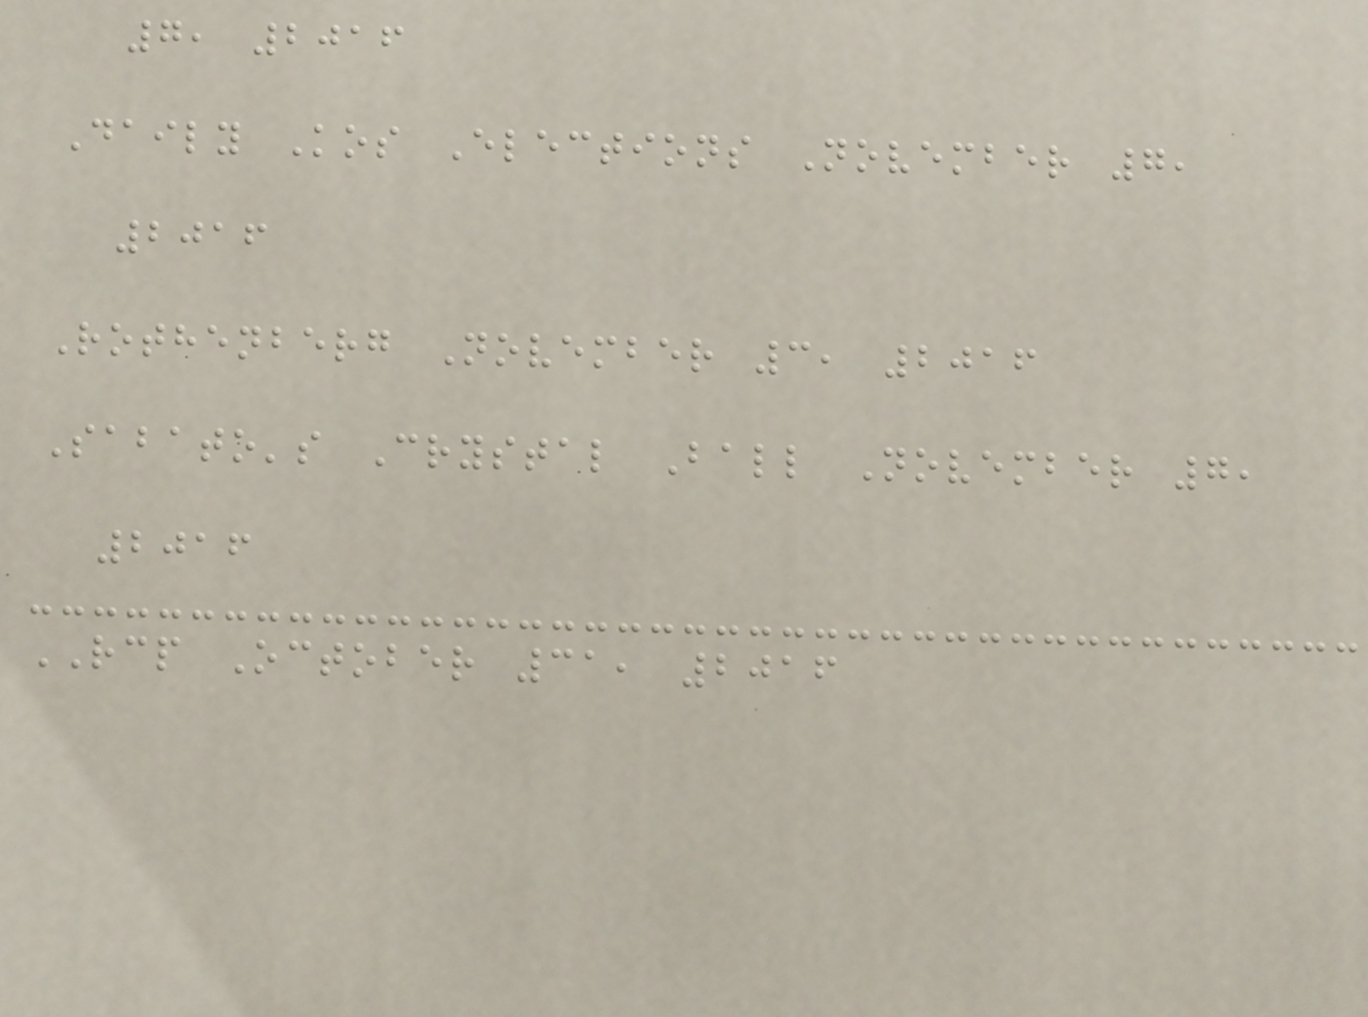7, 2016
Daily Kos Elections November 7,
2016
Rothenberg November 3, 2016
Sabato's Crystal Ball November 7,
2016
RCP October 31, 2016
